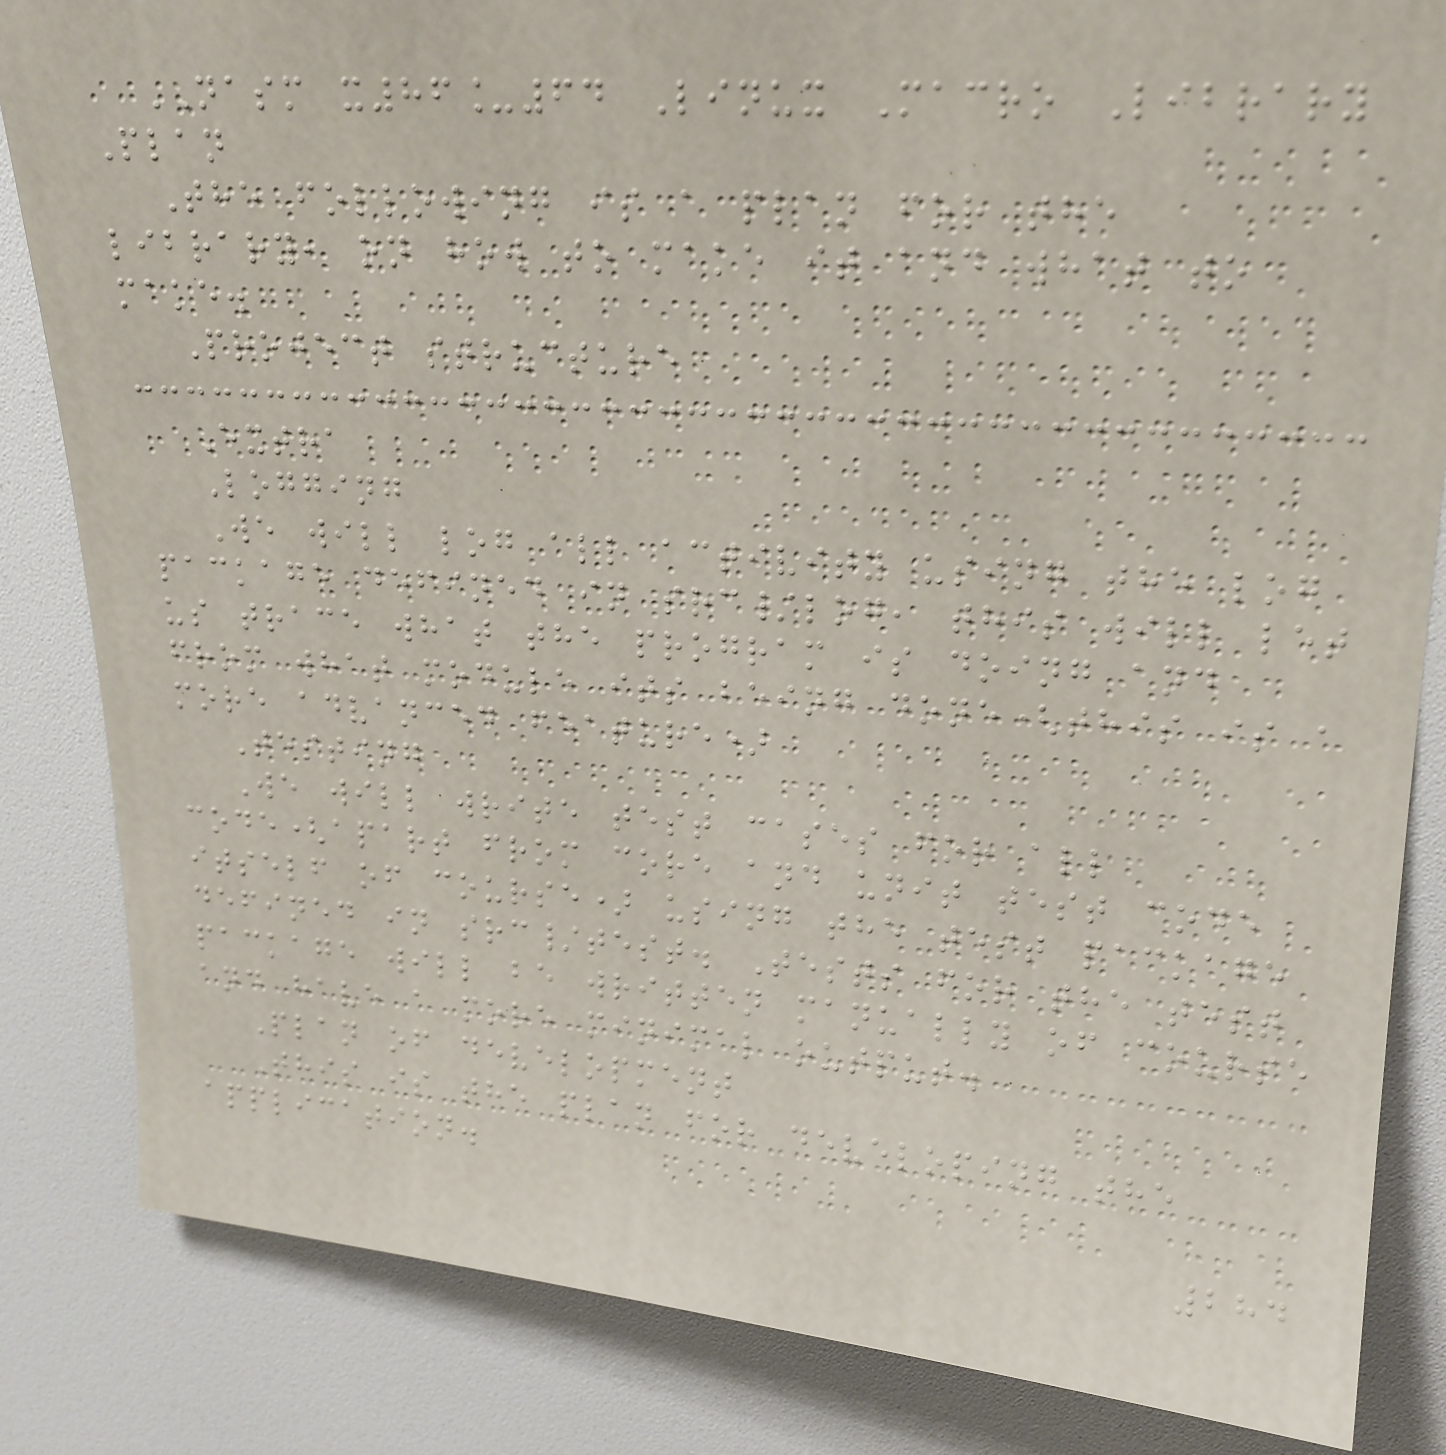NASM x86_64 Linux Macro Library
Plan
The following is a plan for the
library, on how to make it and what to
make.
Project structure
Extra
Logging
We will log all activity using the log
package defined in src/log, this will let
us trace what the program is doing and
from what module its being done(this is a
more advanced feature)
Testing
We will write test cases for all
code(apart from core and unit test code
itself of course) using the test package
defined in src/test. Tests for the test
package will be written manually of course
and have a more minimal output.
Plan of development
This is the plan for developing the
application.
284
